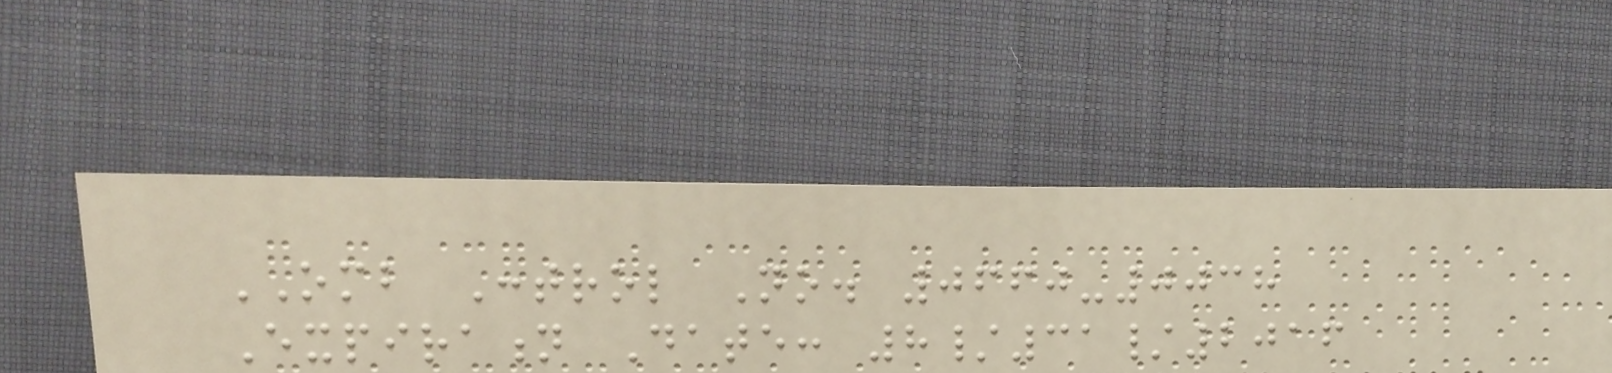OMB Control No. 0660-0038
Expiration Date: 8/31/2016
